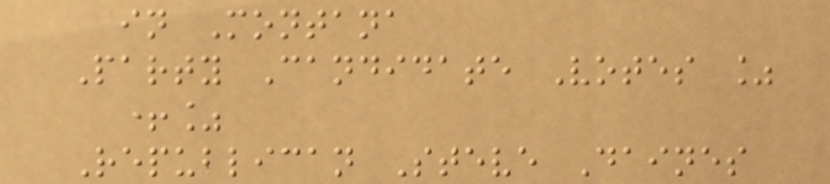in Montana
Party Candidate Votes %
+%
Republican Steve Daines
